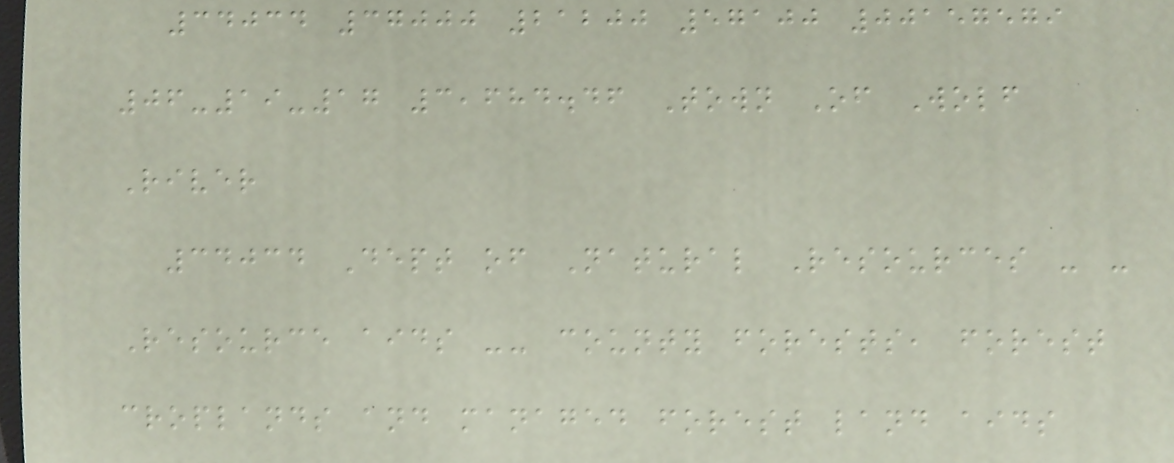34034 37000 21200 57100 00157579
06-19-17 3,684.46 Town Of Wolf
River
34034 Dept of Natural Resources - -
Resource aids -- county forests, forest
croplands and managed forest land aids
